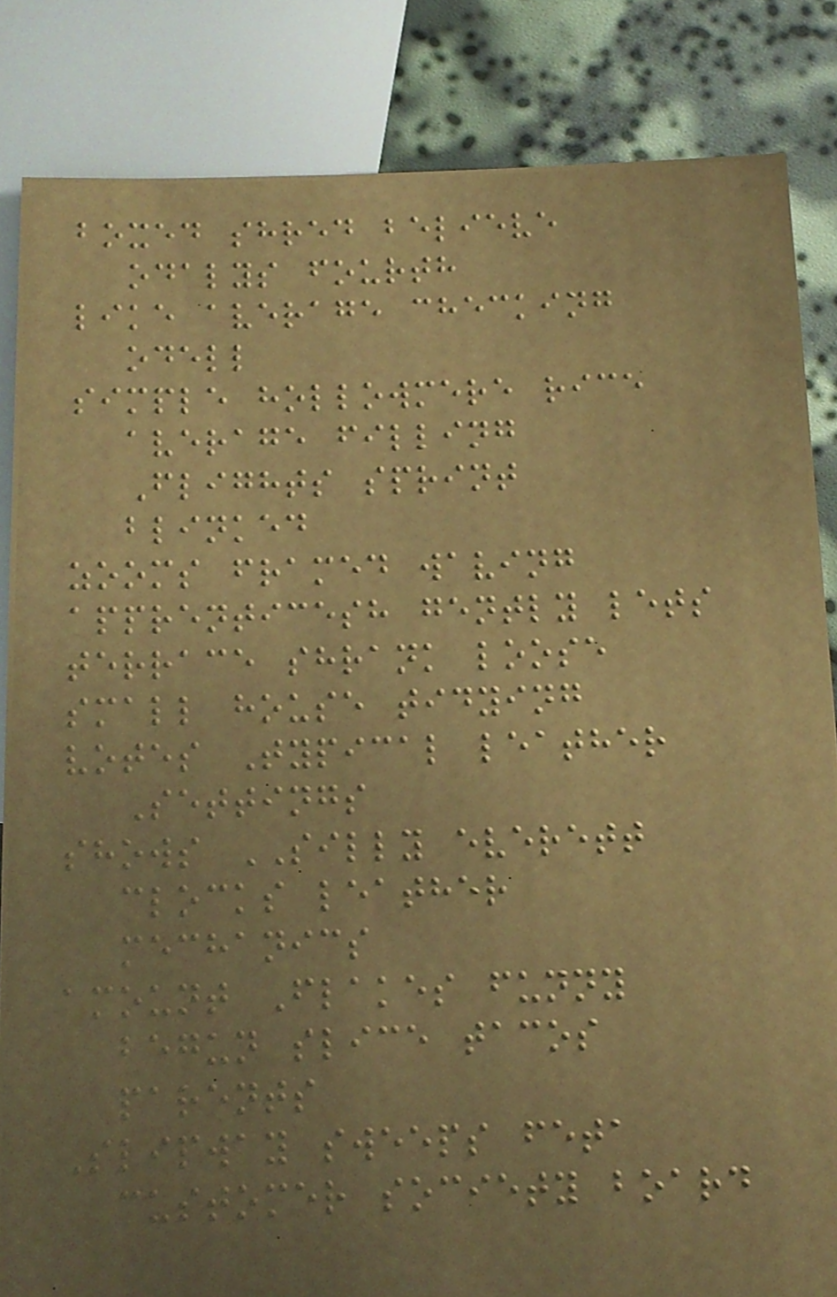boxed shred believe
odalys fourth
like average checking
odell
simple hollowmere rice
average filling
Flights sprint
blinked
zooms framed waving
apprenticesh gently lets
terrace shrank loose
small house tidying
votes Typical leather
Settings
shows SILLY everett
clocks leather
mechanics
amount Flakes funny
begun slice tacos
parents
Slipway sweeps feta
customer society board
